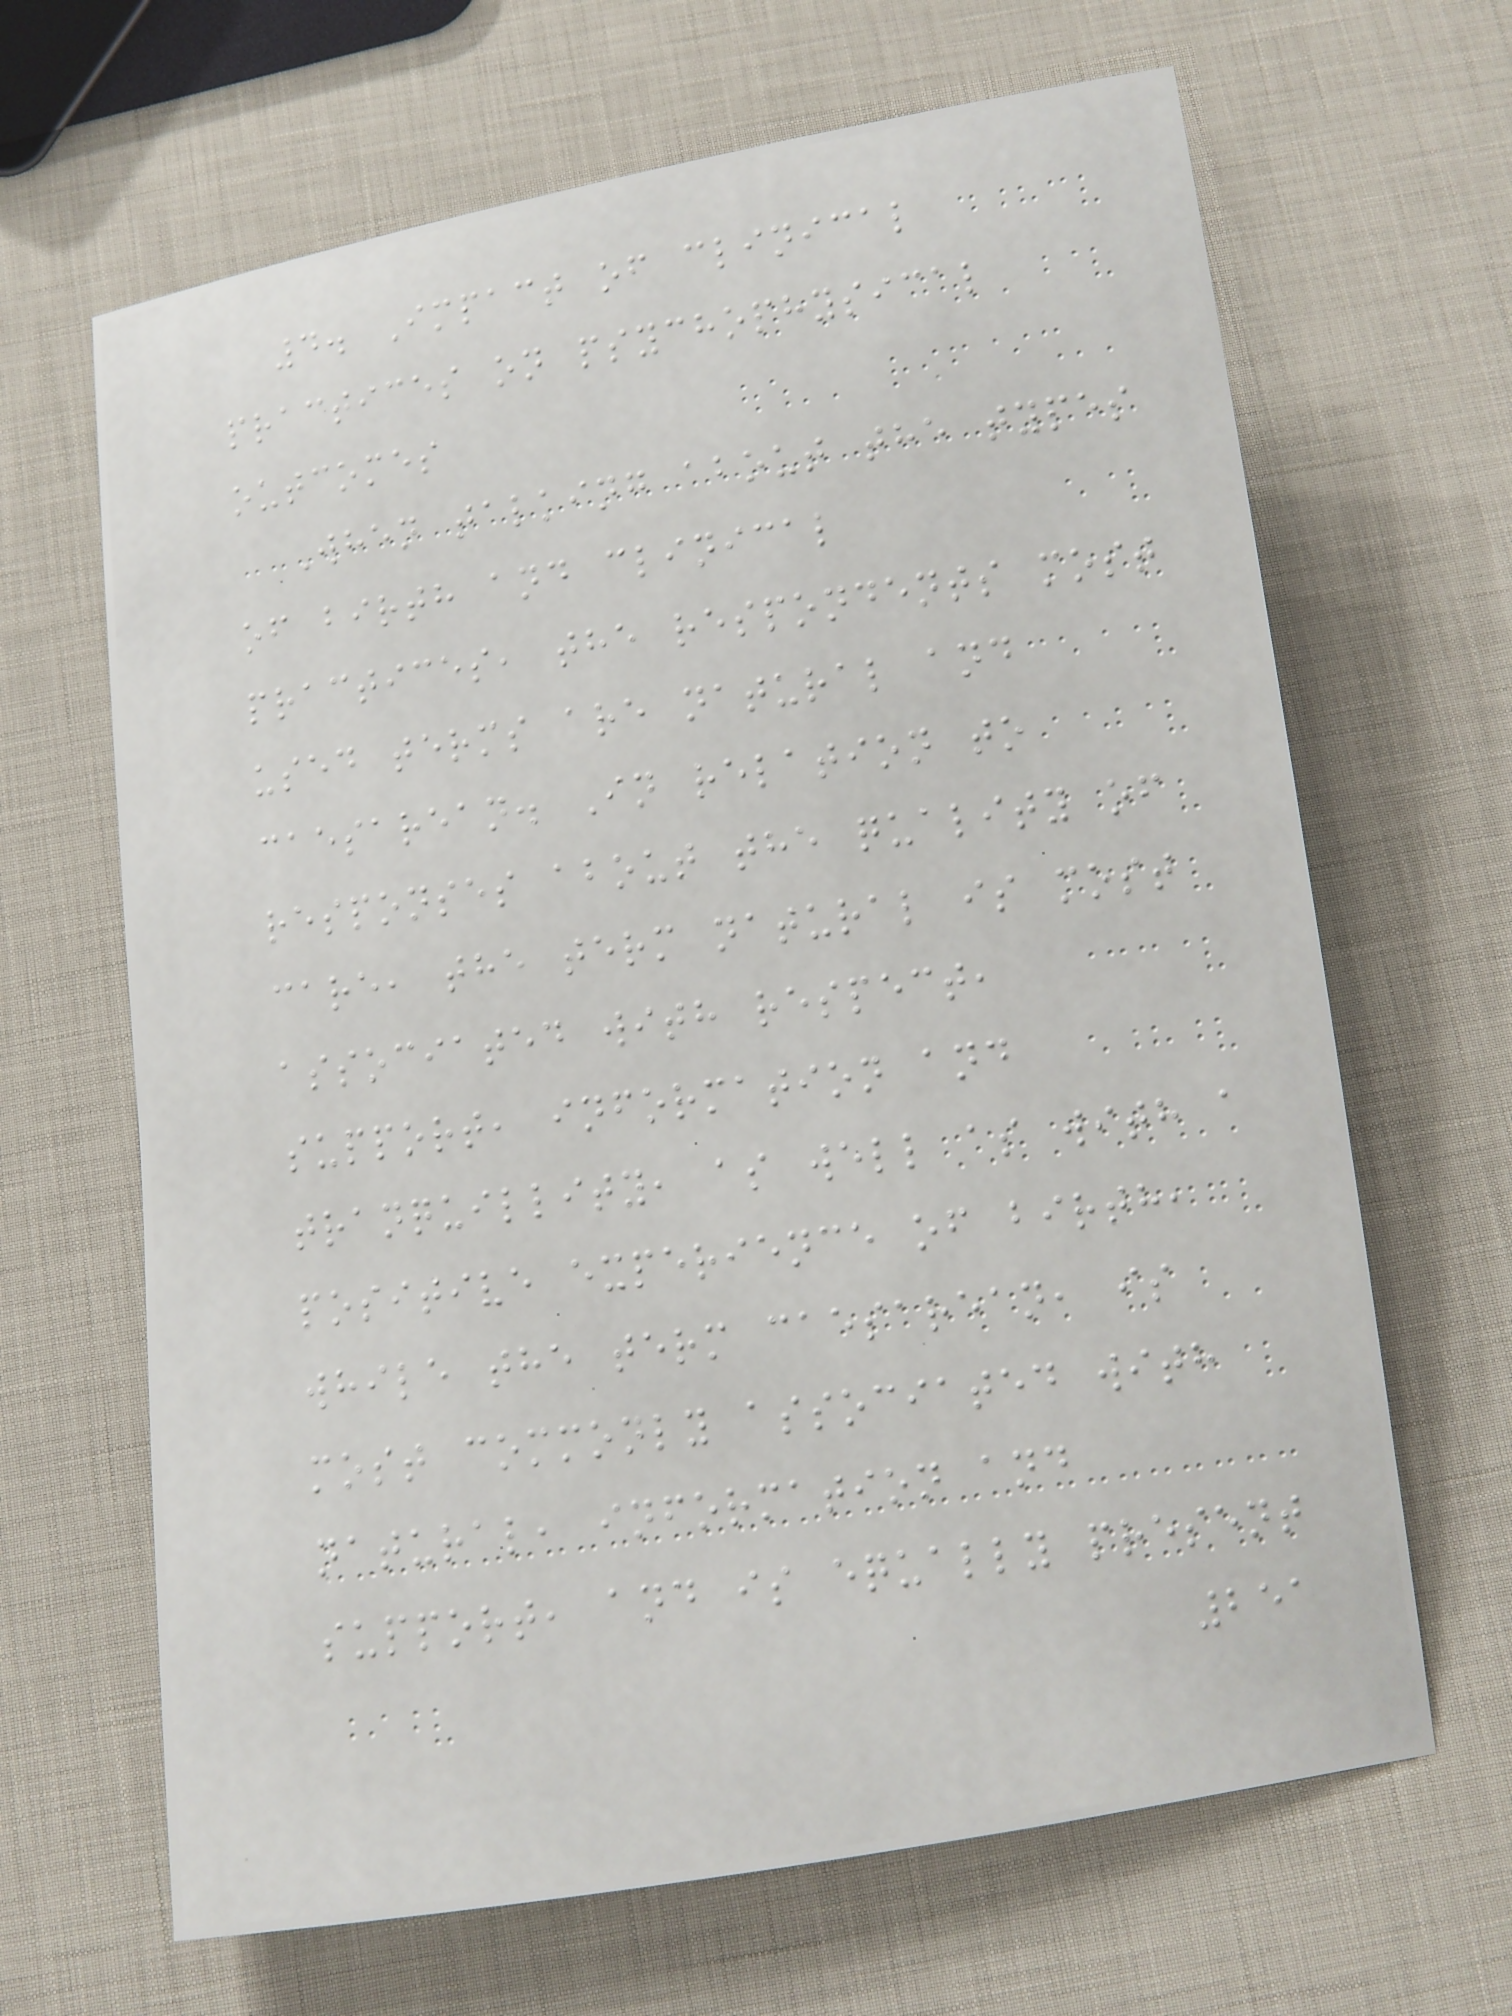4. Impact of clinical
practices on psychophysical
outcomes
When talking about the types
of birth and clinical
practices, the respondents most
used terms are natural and
caesarean. In relation to
responses about the quality of
care, the term natural is most
associated with respect,
support, information and
tranquillity, as well as with a
positive experience of birth,
while the term caesarean, is
most commonly associated with
natural, information and
support, and is equally present
251
